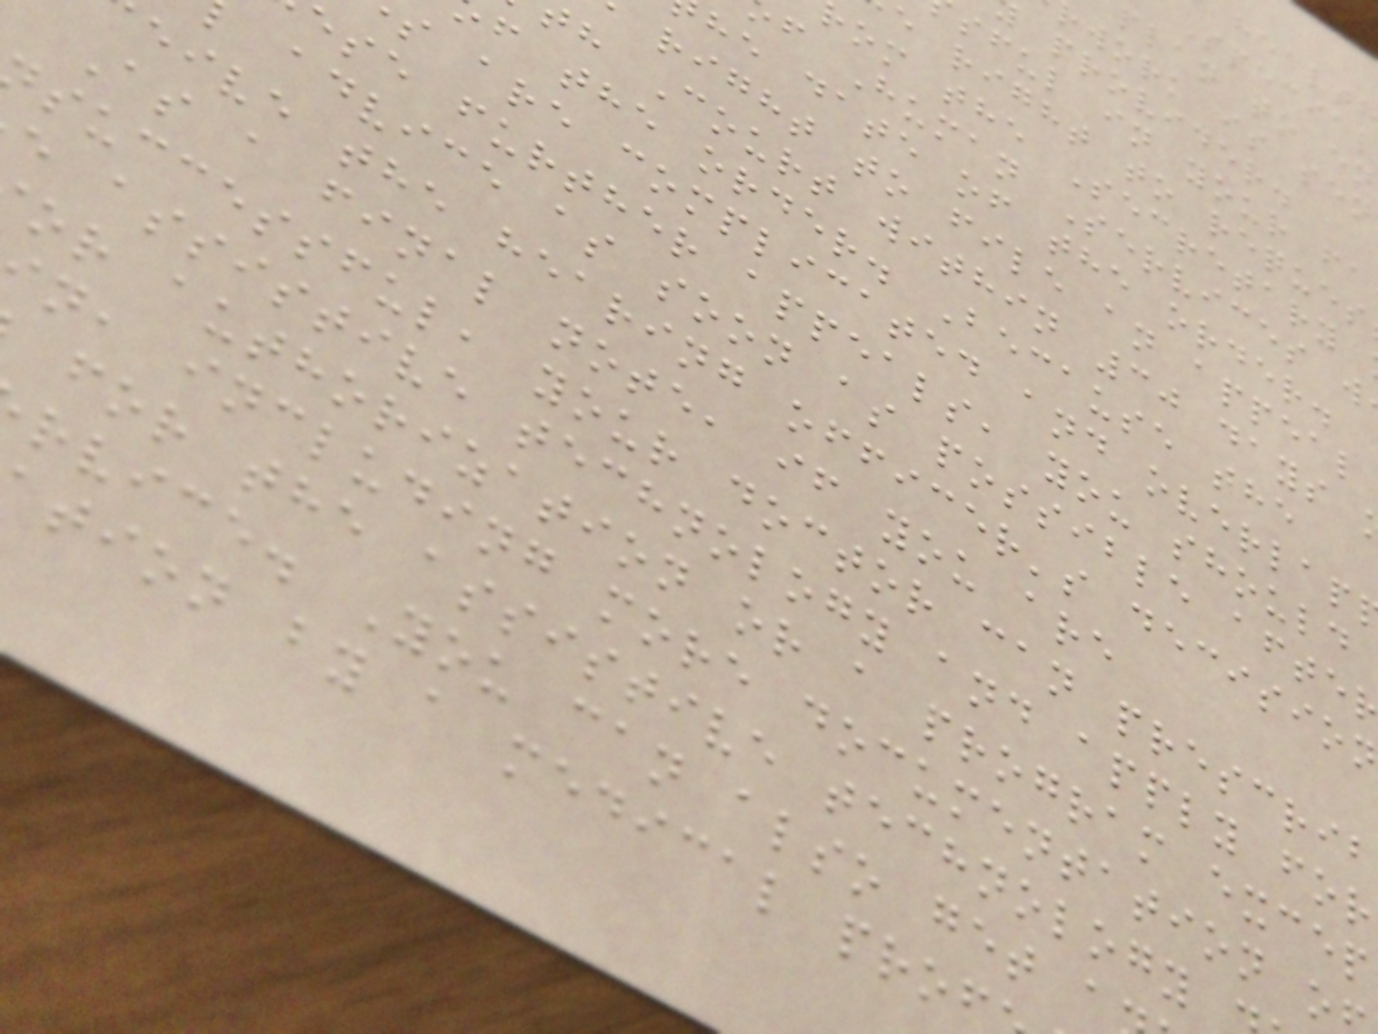work is sen
provider.
sful in your fa
e right to reques
om the Secretary
f Human Services w
he date of the order.
right to file an appeal
h Court within 30 days
f the order. Because the
s are complicated and overlap
ese further appeals, you should
advice as soon as possible afte
eive the hearing officer's decision
As a final note, if you are
successful, your doctor can prescrib
e assistive technology and apply for
or authorization or a program excep
n, including more documentation o
for the assistive technology
rvice. You can also get a
tion by a medical prof
